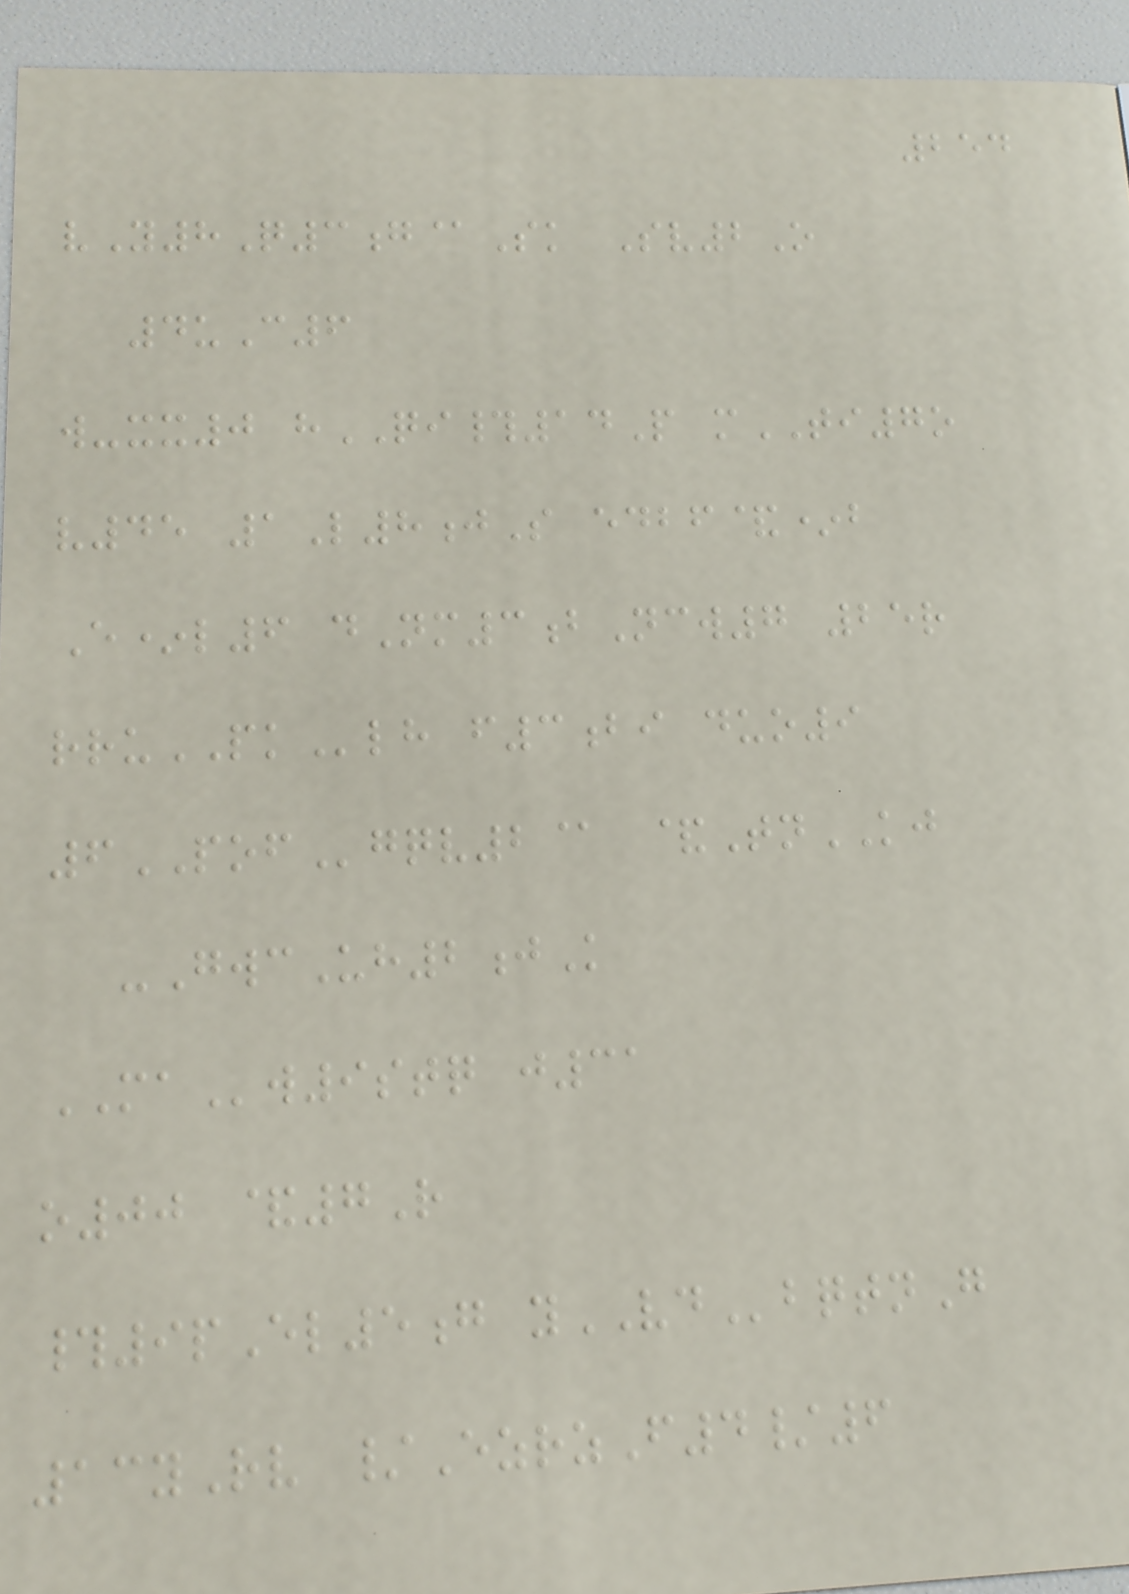254
vY8Q3g@Sk Sv2O
4uC6
w-xx0 hQI#14P mTI7o
v45 1L8jS edbf&*b
E*l6 dNm3bNcw7 25r
rruPKlh f3bi duo9
6POFgqv2@ &TnKJ
-GwcUh2jK
MAw9stq j31
o00 &7R
#9pEl5g yVDbqtnG
13yRv /EzrzF4/6
